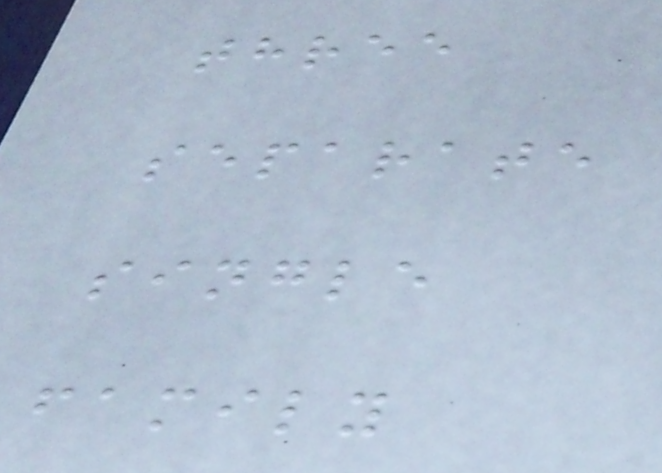three
separate
single
family
